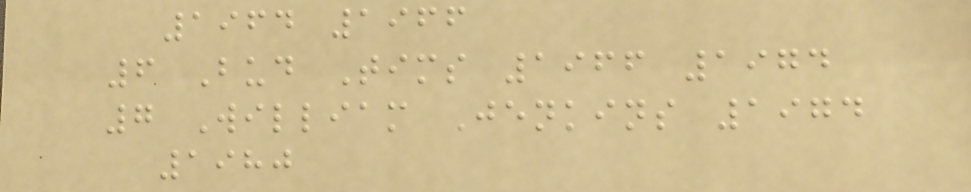1964 1966
6 Bud Tims 1966 1974
7 William Jenkins 1974
1980
